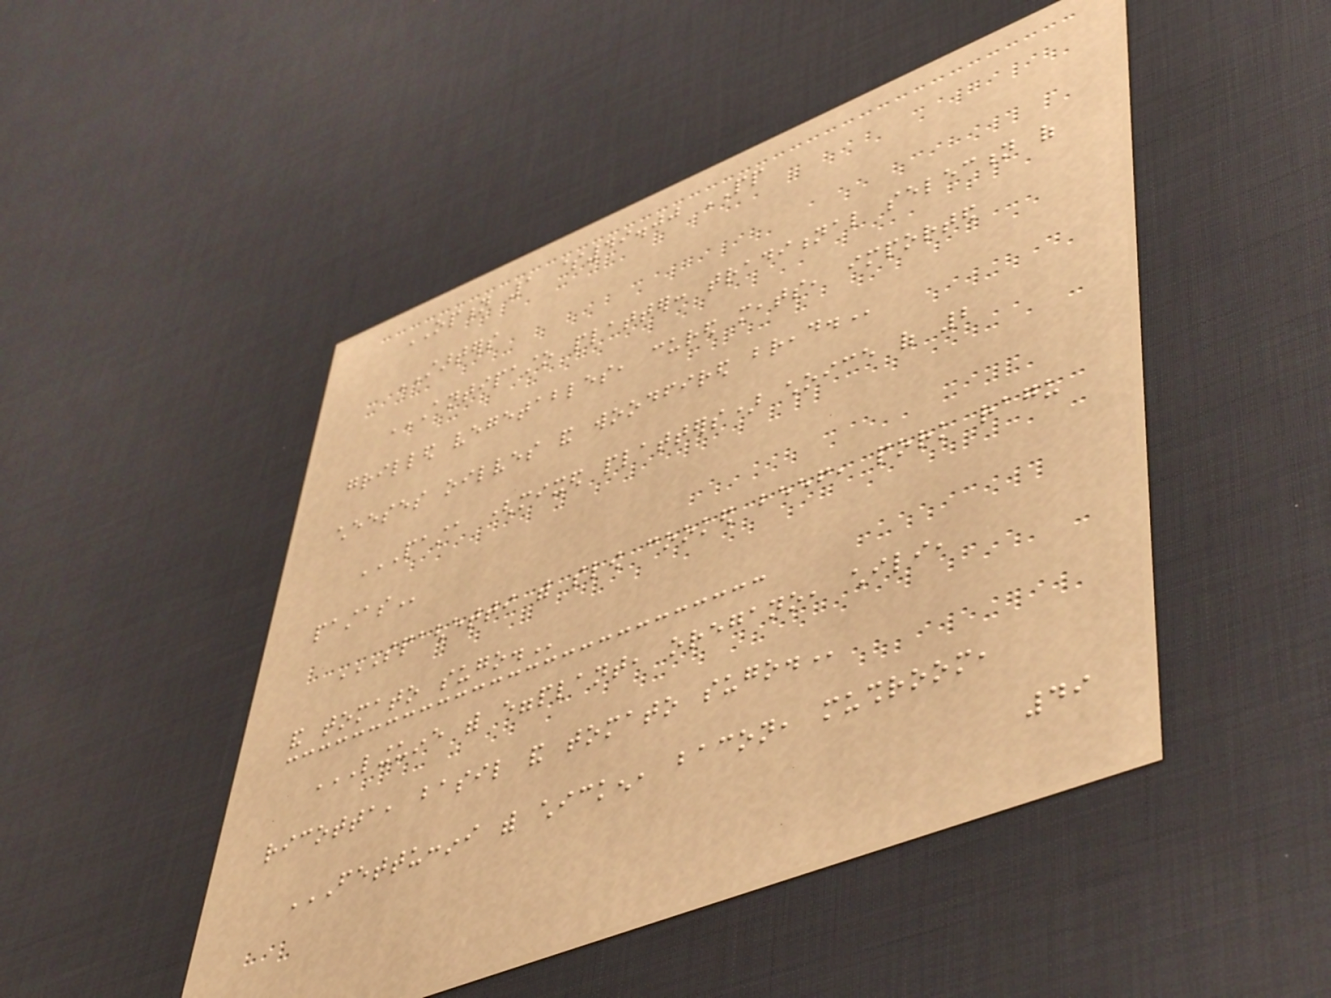OPTION 1 $49.00 PP
STARTERS
ANTIPASTO PLATTER: TRADITIONAL SELECTION OF
GRILLED VEGETABLES, CURED MEATS, IMPORTED
CHEESES OILVES AND WOODFIRED BREAD.
PASTA (MIXED PLATTERS) CHOICE OF 2
PASTAS
SPAGHETTI WITH SLOW COOKED BEEF, PORK RAGU
AND TOMATO SUGO.
LINGUINE WITH EGGPLANT, OREGANO, CHILI,
RICOTTA, BASIL AND TOMATO SUGO.
FETTUCCINI WITH CHICKEN, BACON, MUSHROOM,
49
